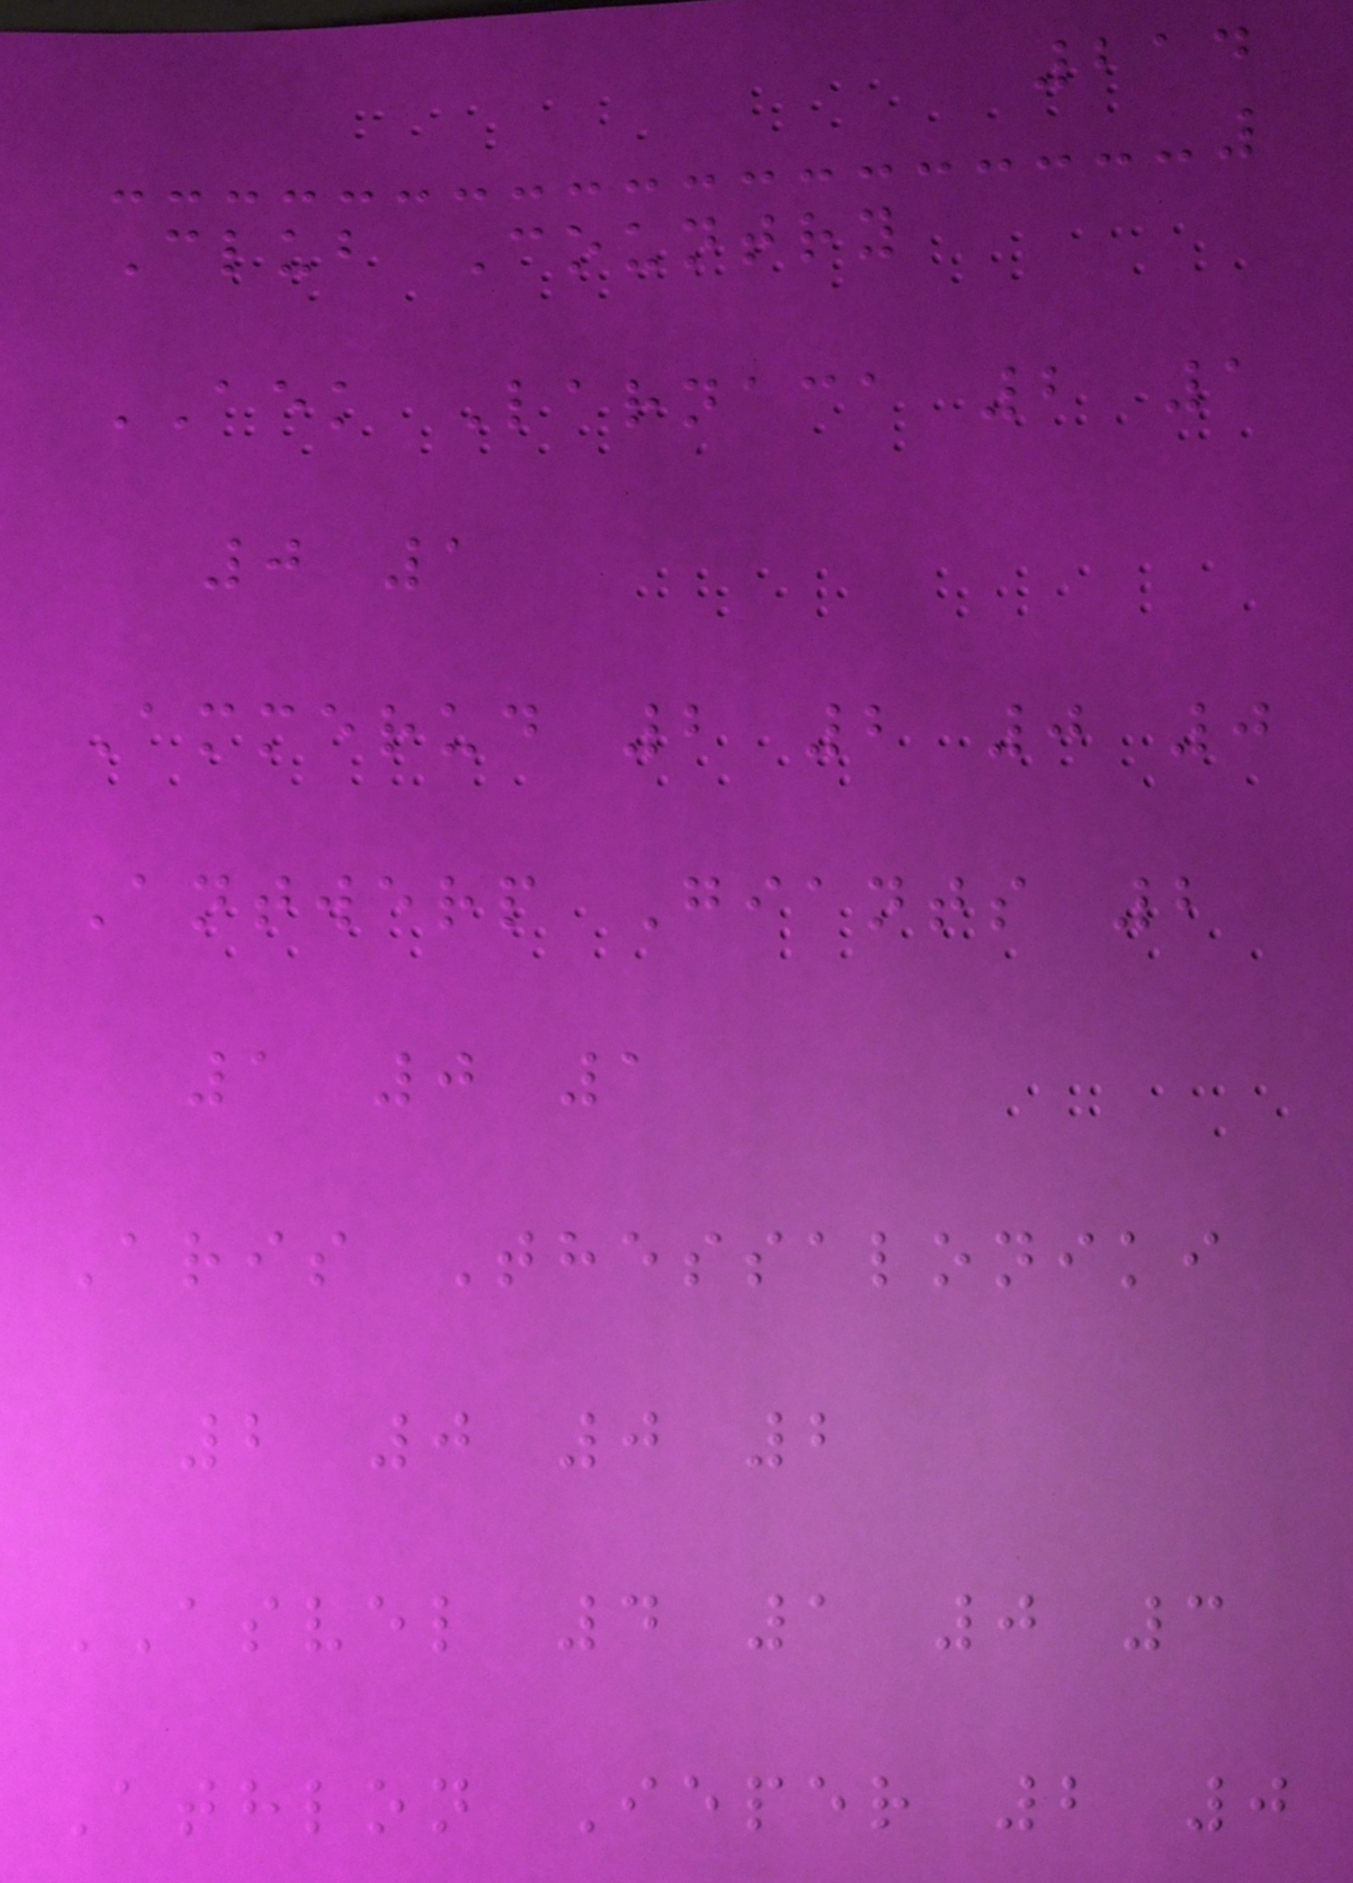214
Club Country
AEK Larnaca 2 1
0 1
Ammerud 2 2 0 0
Antwerp Giants 2
1 0 1
Aris Thessaloniki
2 0 0 2
ASVEL 4 1 0 3
Athlon Ieper 2 0
